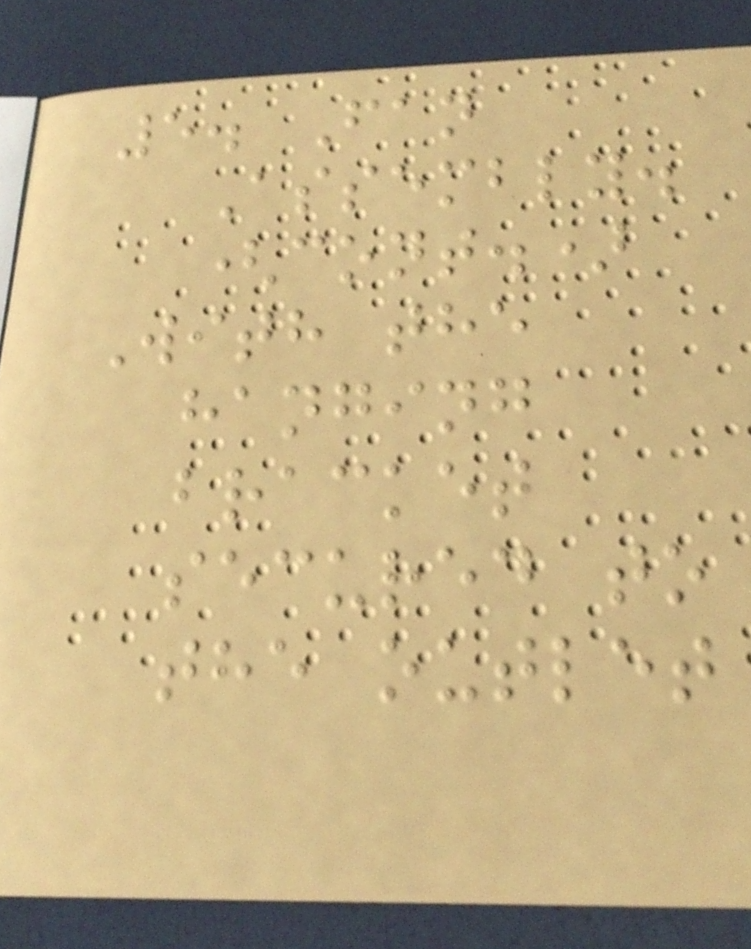5. Fan
Assembly.
(cont.)
With the
hanging
bracket
secured to
the outlet
